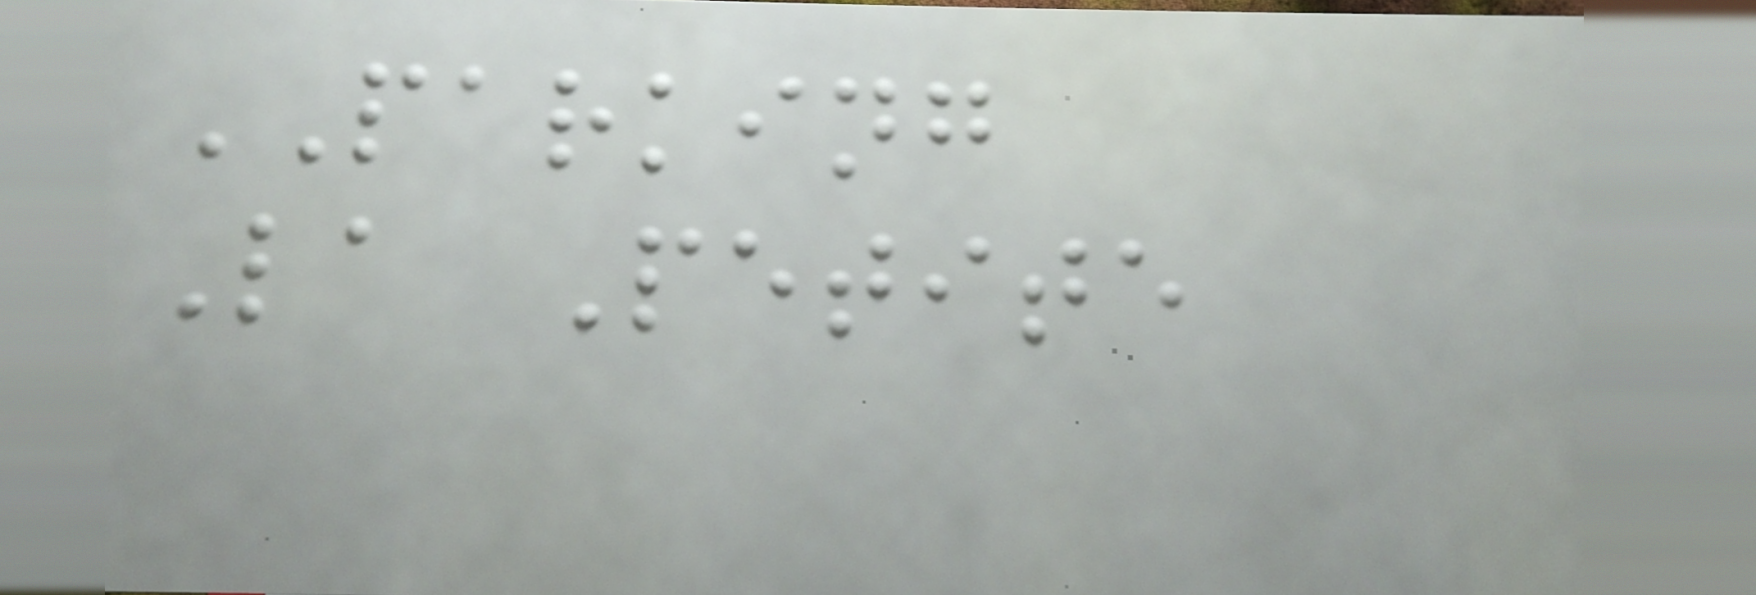PARKING
La Petite
